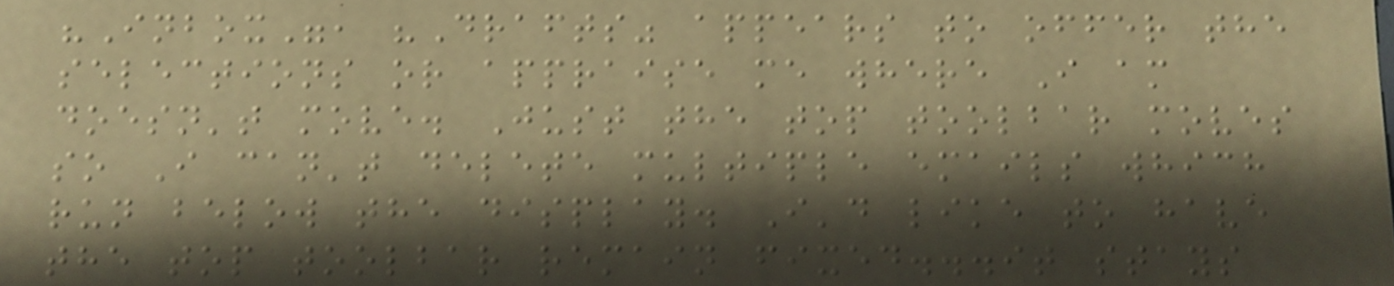"Inbox", "Drafts" appears to offer the
selections or appraise me where I am
doesn't move. Just the top toolbar moves
so I can't delete multiple emails which
run below the display. I'd like to have
the top toolbar remain fixed...it stays
